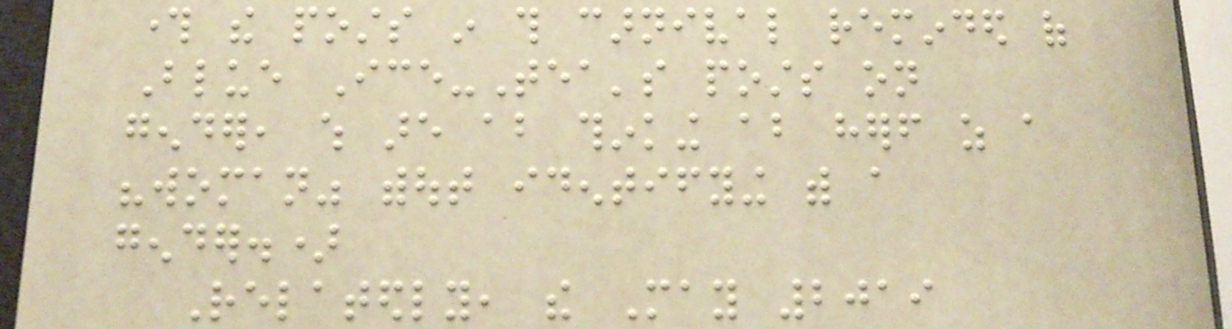through the posts in this carnival reminded of
Blue Ice-Tea's posts on
gender, which are about thinking about herself as a
"woman" without identifying with a
gender.)
Relatedly, the May 2019
